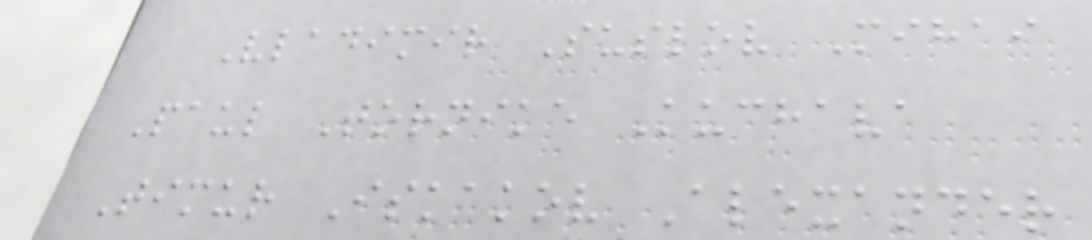Vladimir Suslov Mihai
Paul Tornike Kuchava
Timur Iskakov Alexander
